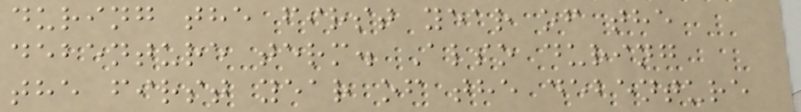during the first year of the
debenture term. Also during
the first year of the debenture
